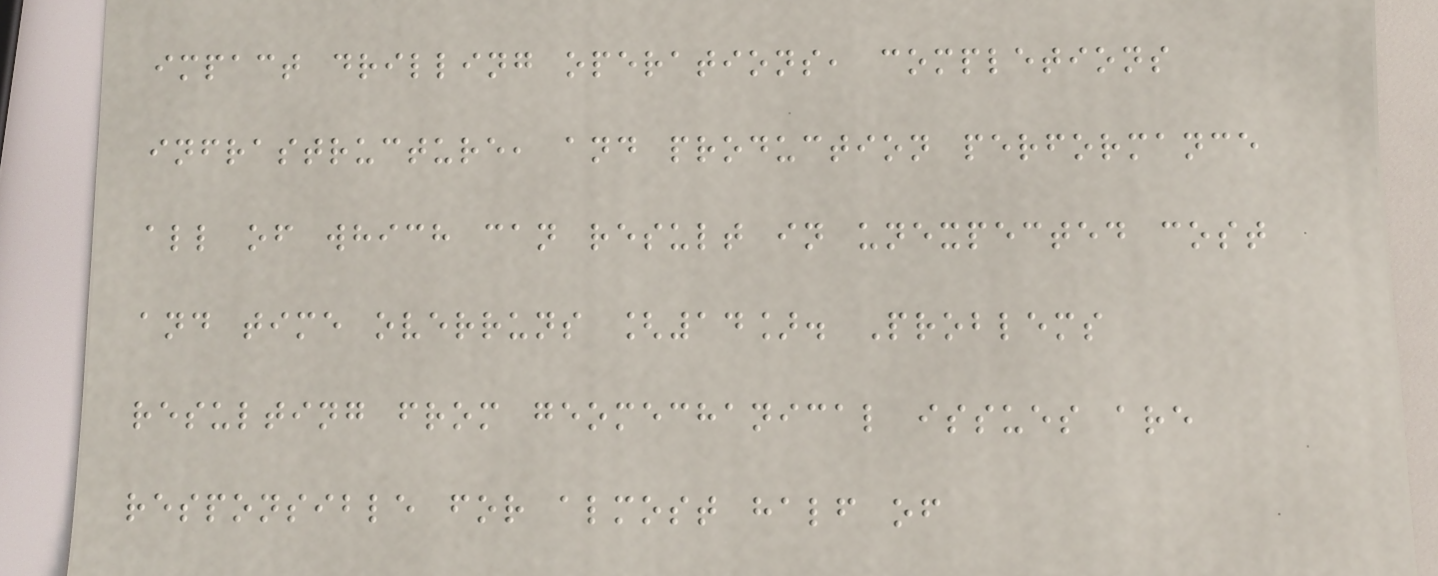impact drilling operations, completions
infrastructure, and production performance
all of which can result in unexpected cost
and time overruns [14]. Problems
resulting from geomechanical issues are
responsible for almost half of
